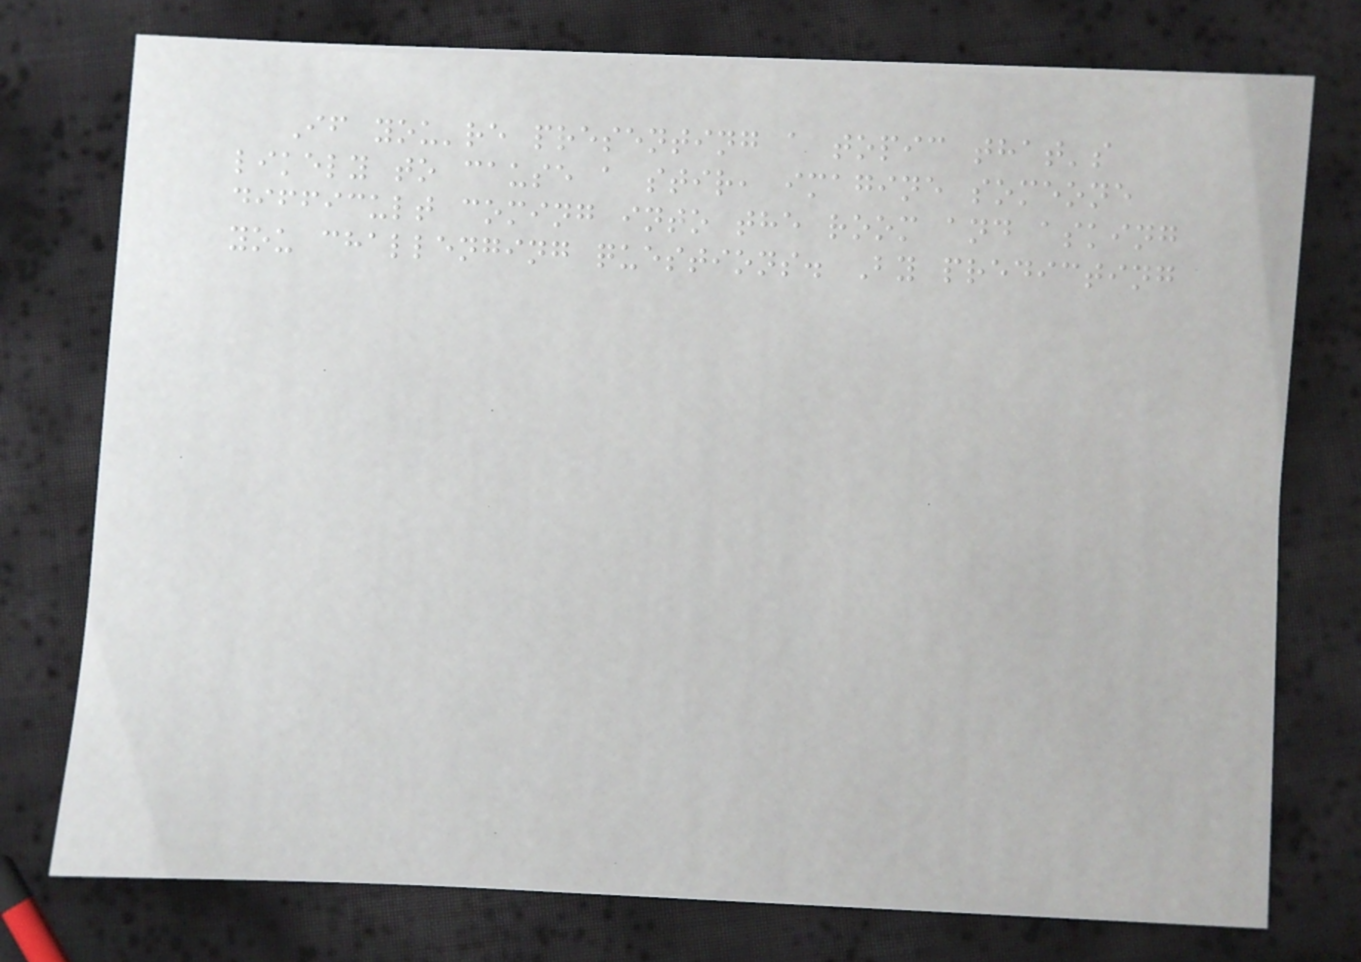If you're presenting a topic that's
likely to cause a stir, imagine someone
difficult coming into the room and asking
you challenging questions. By predicting
